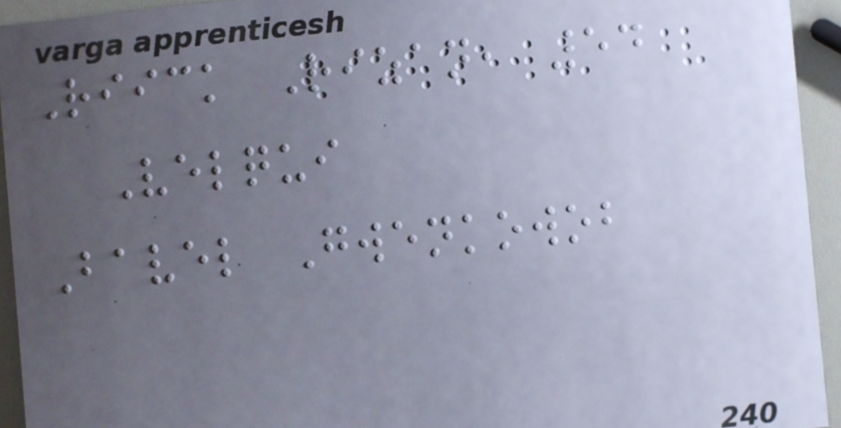Riick Rizan, 54
Velqui
Bavel Gwenkowob
